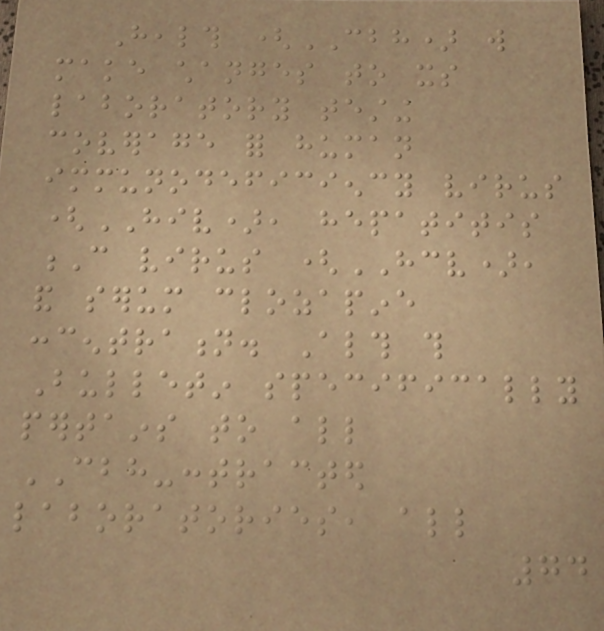Health (CBH) will
make changes to its
laboratory testing
coverage for human
immunodeficiency virus
(HIV), hepatitis
C virus (HCV),
and serum clozapine
concentration. Although this
Bulletin specifically
pertains to all
CBH-contracted
laboratories, all
74
